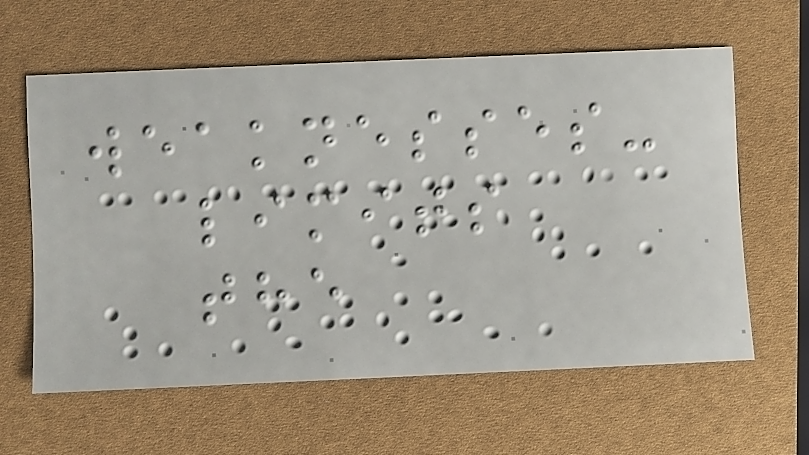weaknesses-
limits
the
